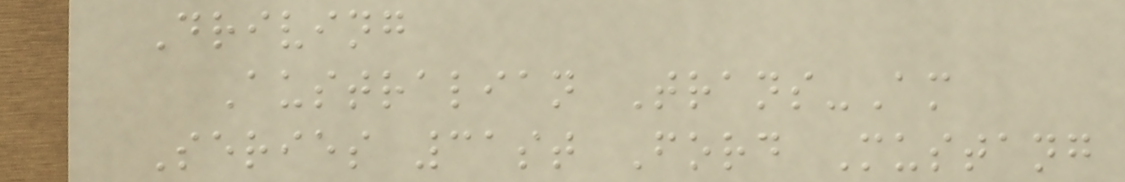Driving
Australian Trans-Am
Series 31st Ford Mustang
